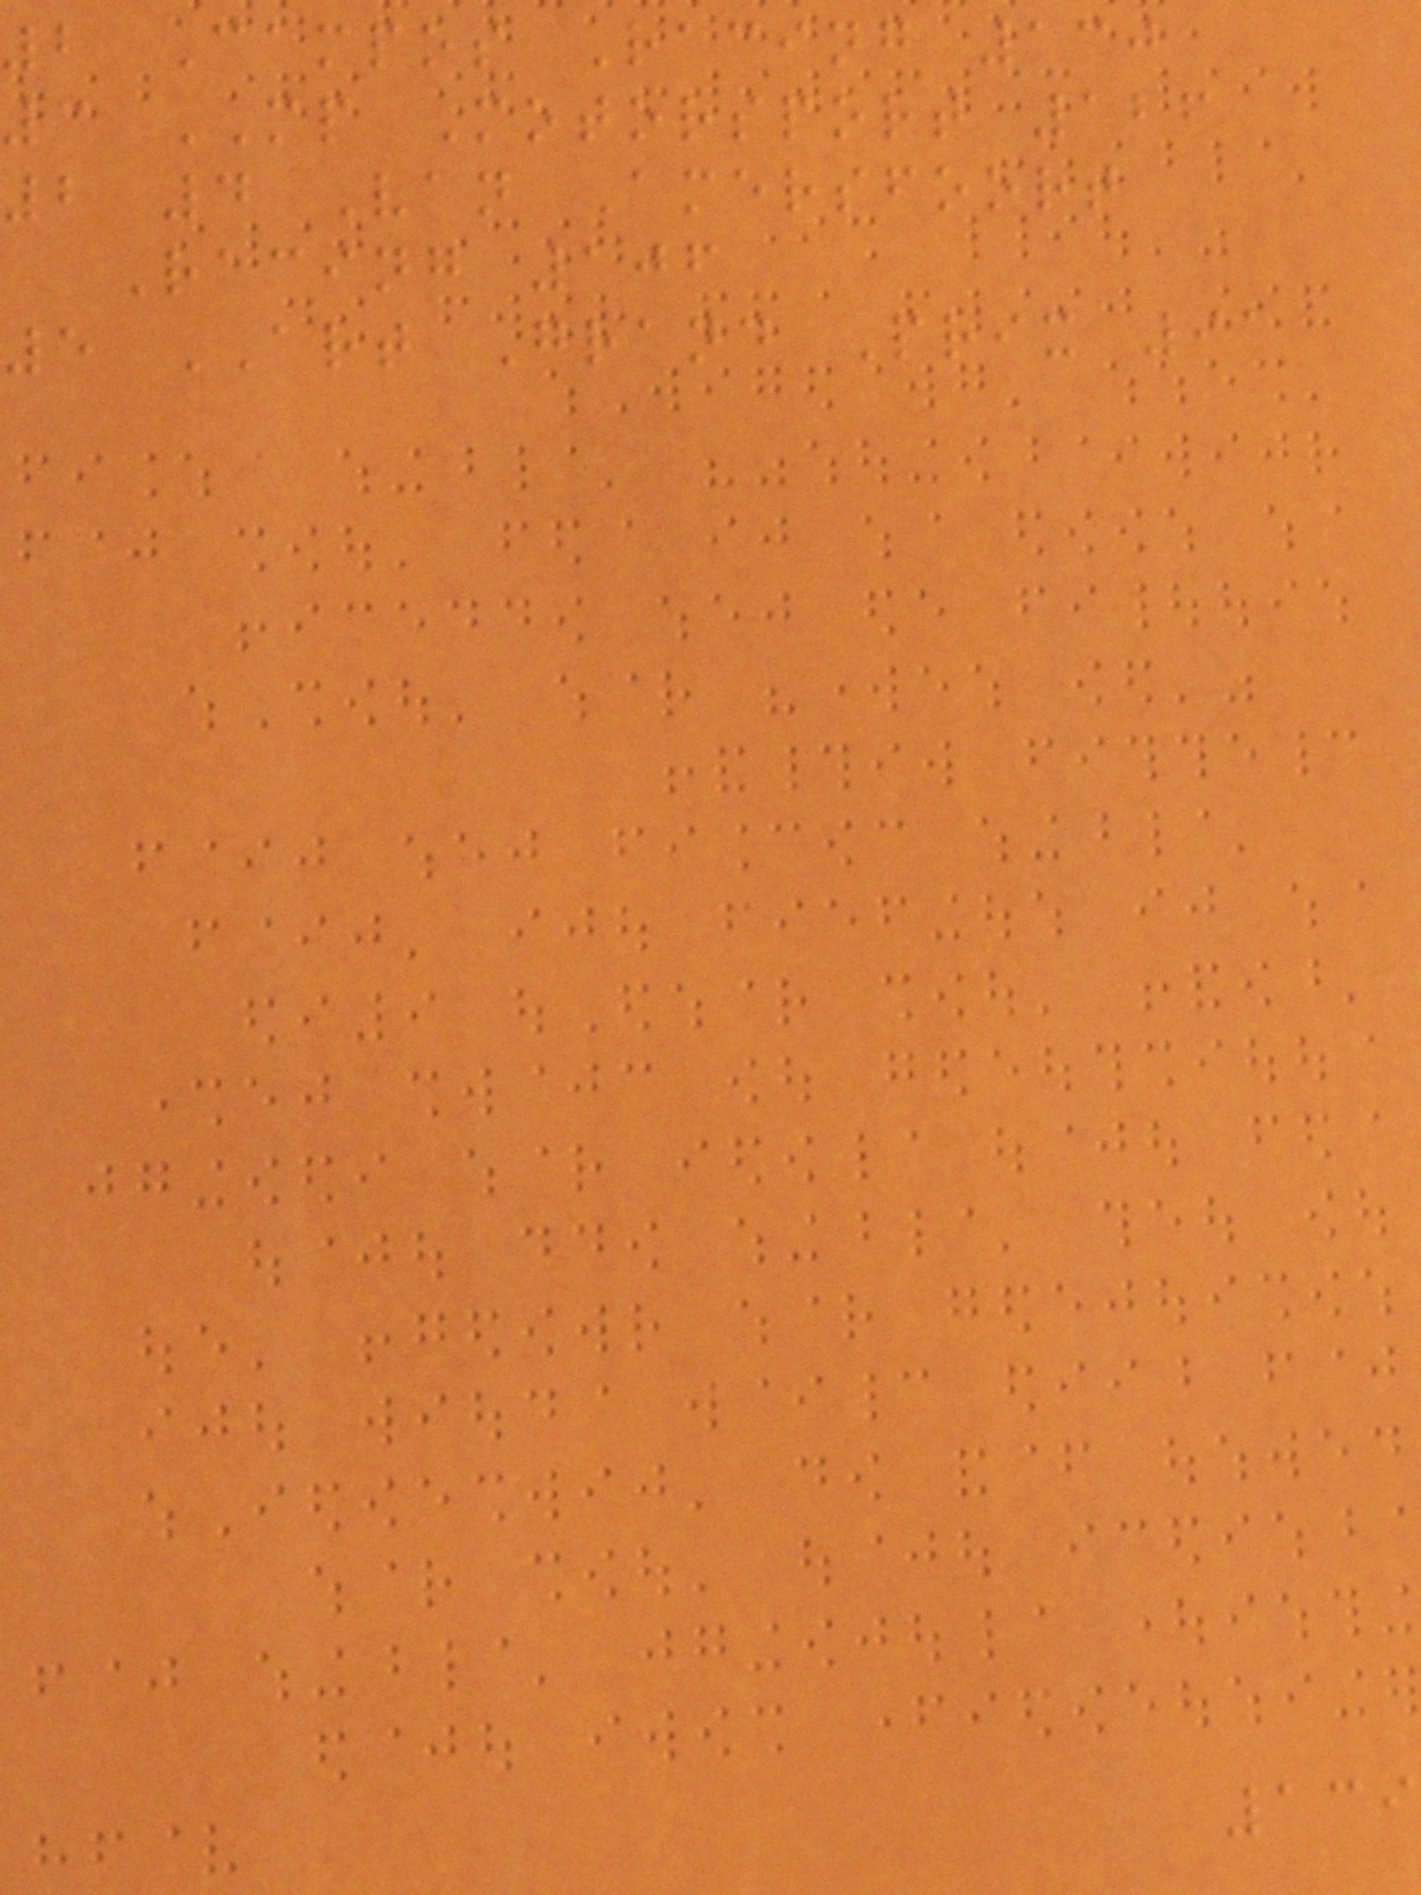2 Campos Racing 130
3 MP Motorsport 126
2 4 Van Amersfoort
Racing 106
5 ART Grand Prix 91
139
